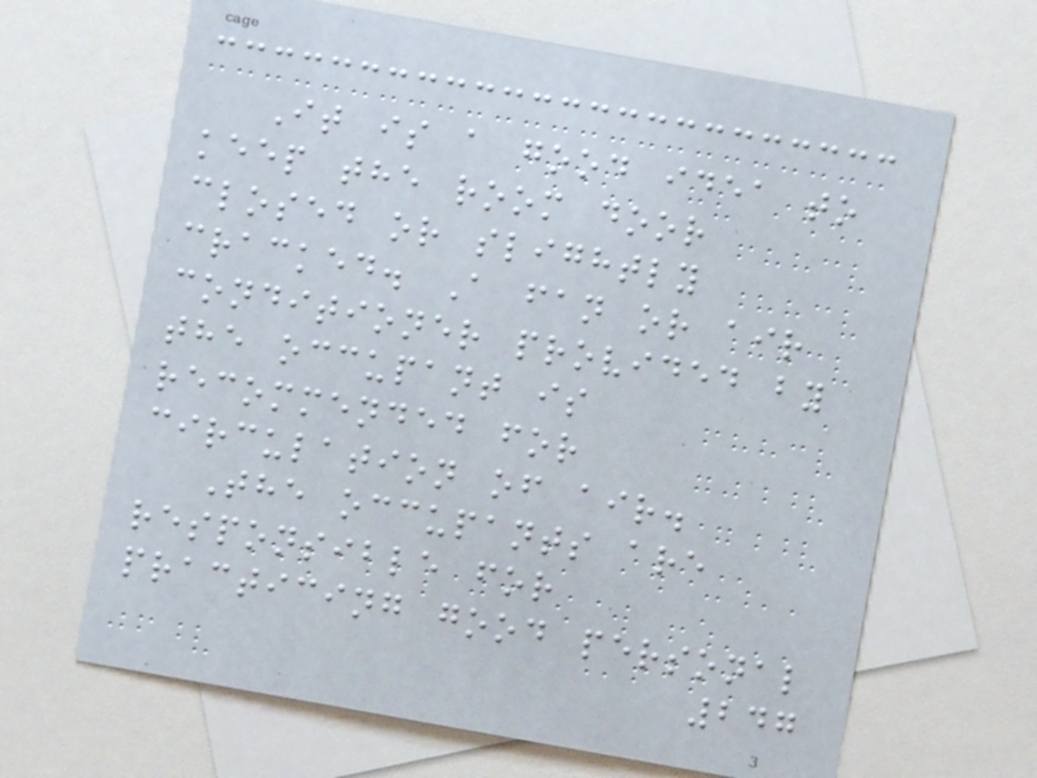It is a good idea to
keep the room door
closed or slightly
cracked. A fan or air
conditioner provided by
the occupant is
recommended for
circulation of air.
The occupants are
responsible for
practicing good personal
247
